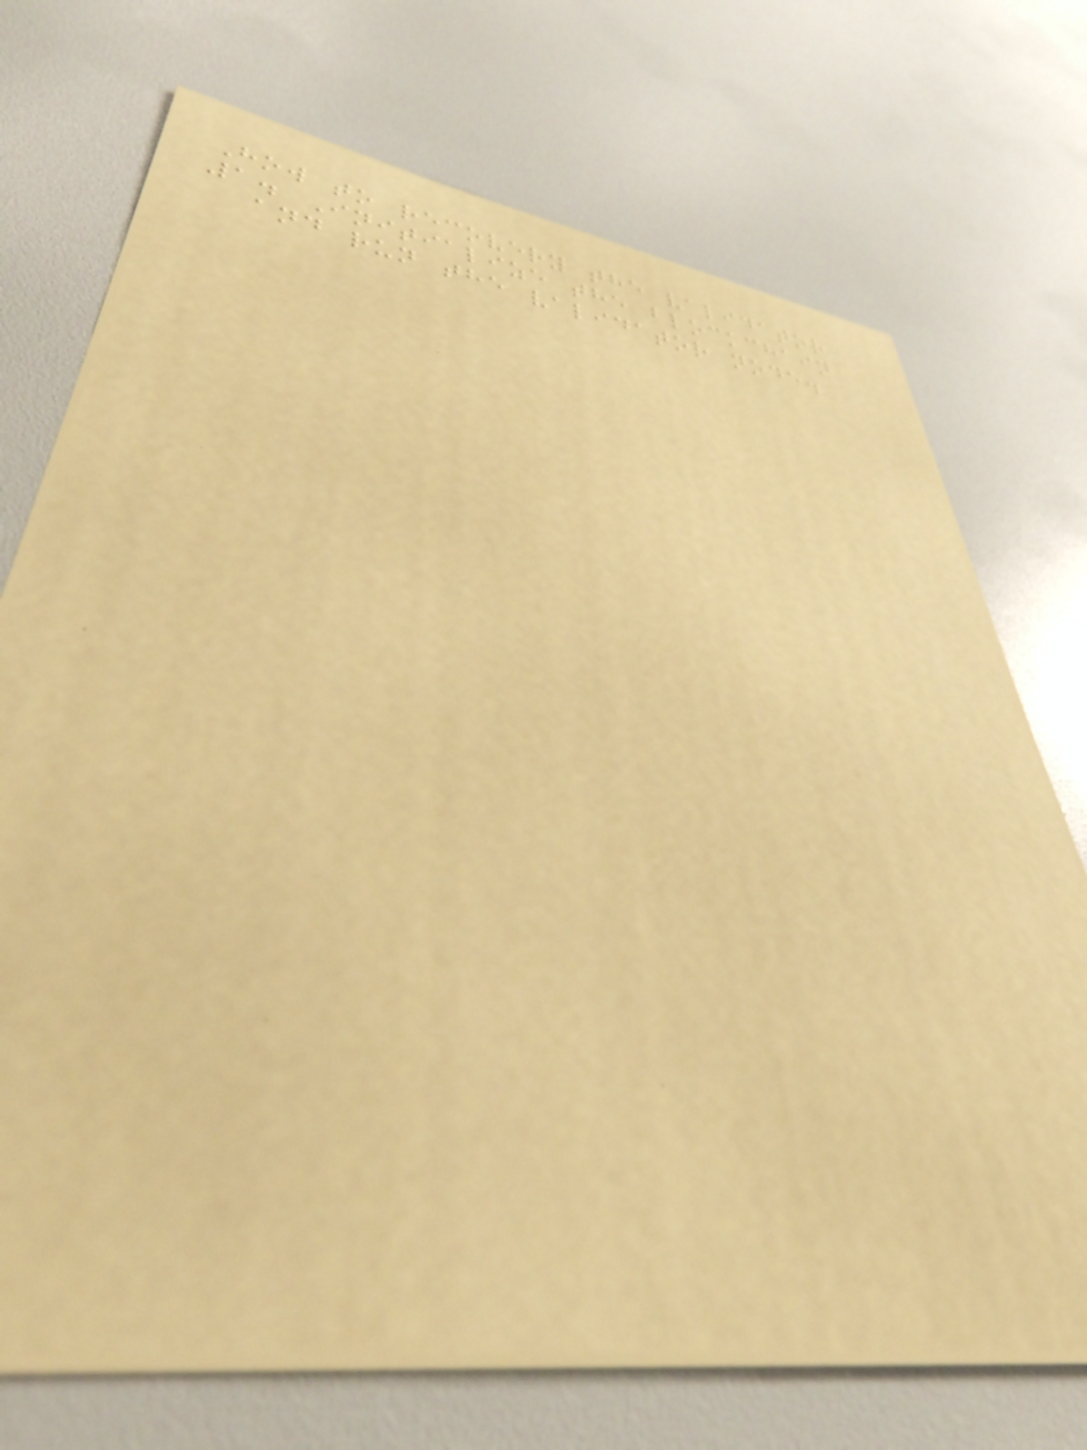How to recovery the validator
1. Initialize the blockchain
and run the validator node.
